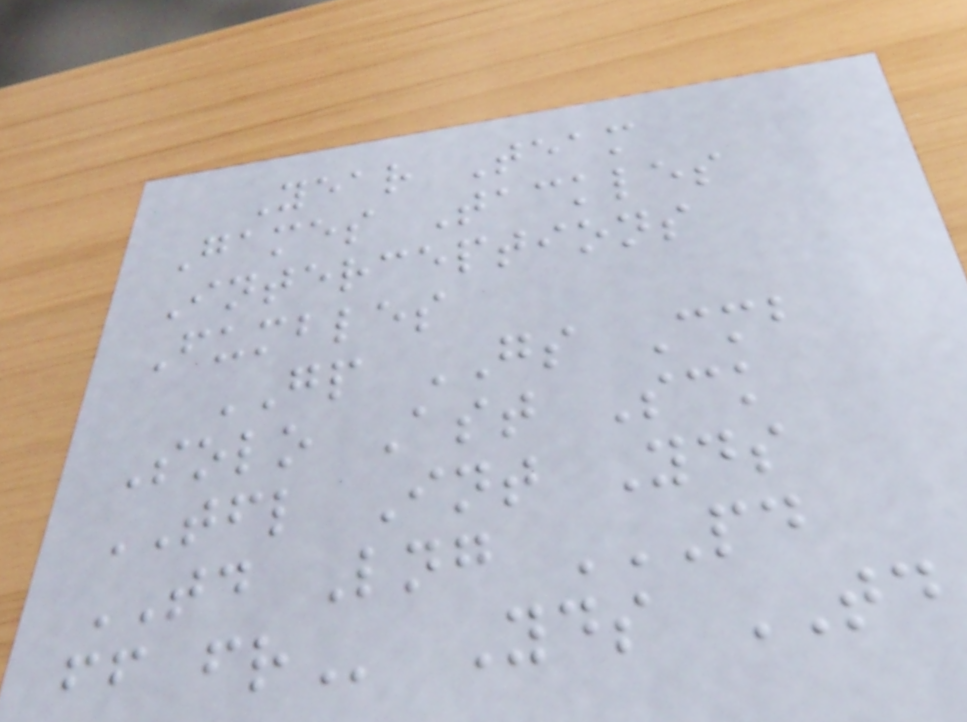Year Team
Games Tackles
Interceptions
Fumbles
GP GS Cmb
Solo Ast Sck
TFL Int Yds
TD Lng PD
FF FR Yds TD
